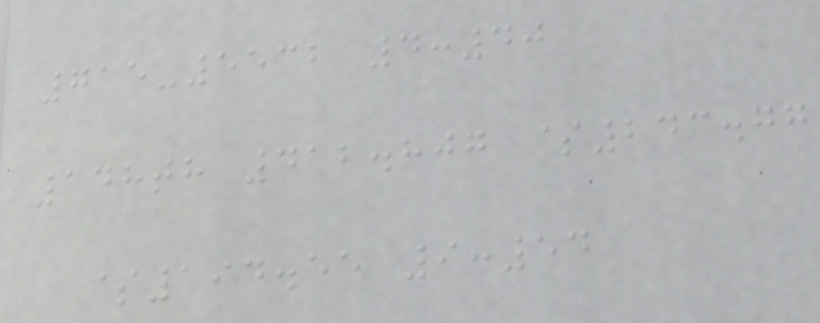715-5532 4:40
148th 412.807 $243.77
$194.55 9:54
